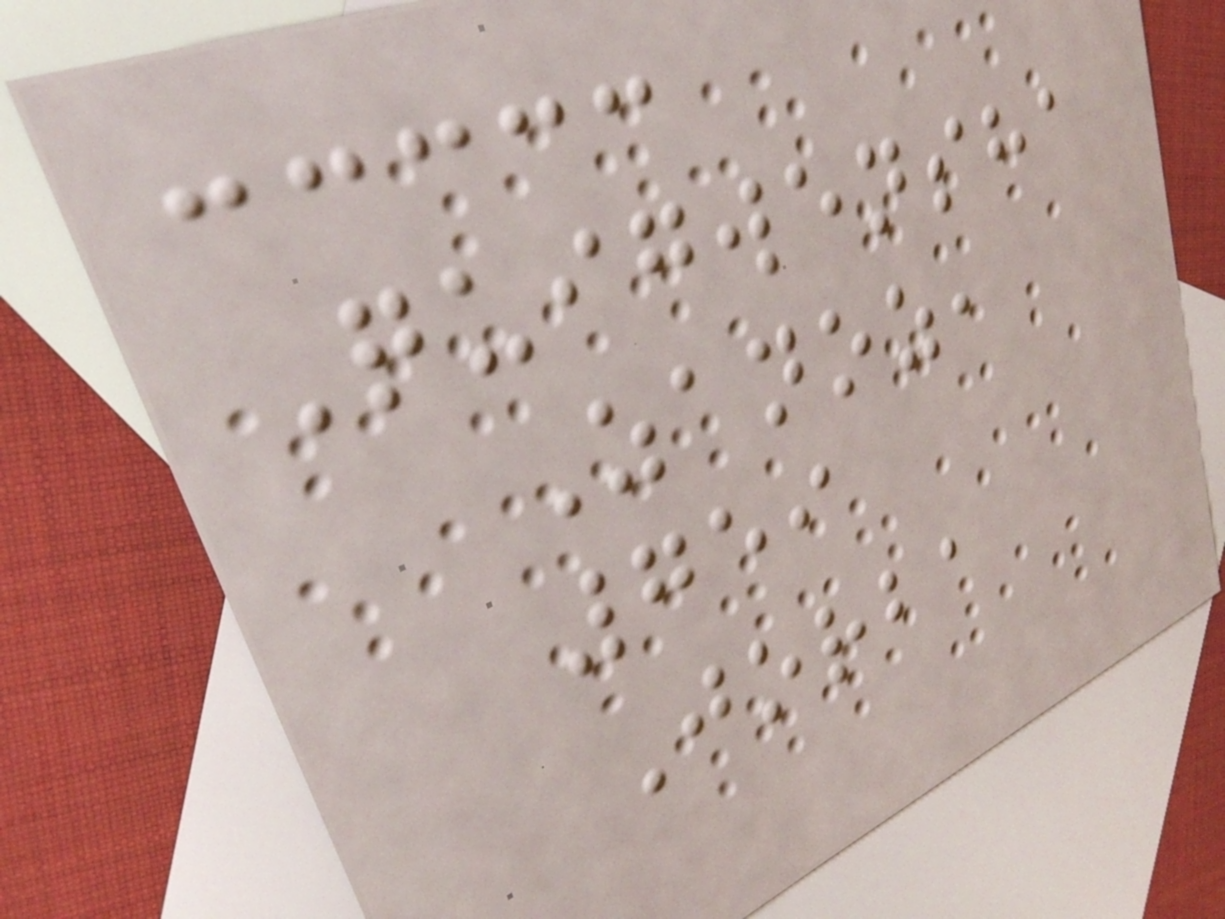Quigwensha
Zanoz,
759
Jorba
